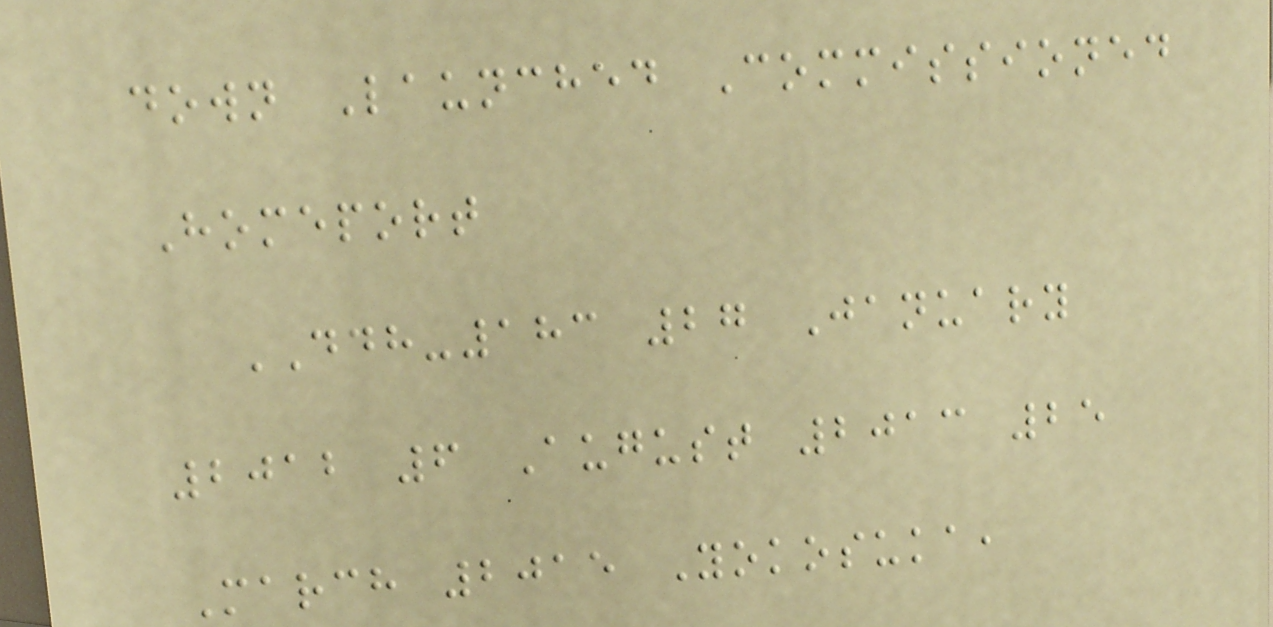down Launched Commissioned
Homeport
DDH-183 27 January
2012 6 August 2013 25
March 2015 Yokosuka,
